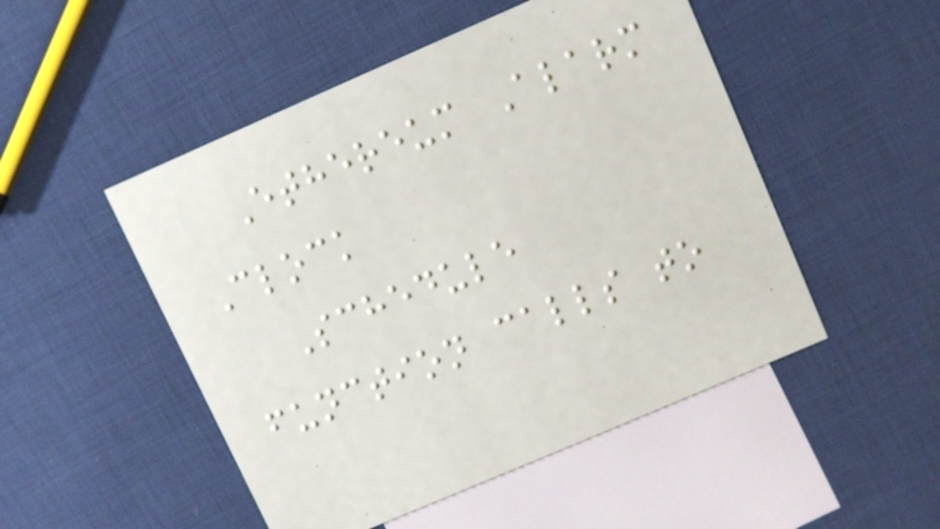Ethereum Alarm
Clock
Schedule
function calls to
